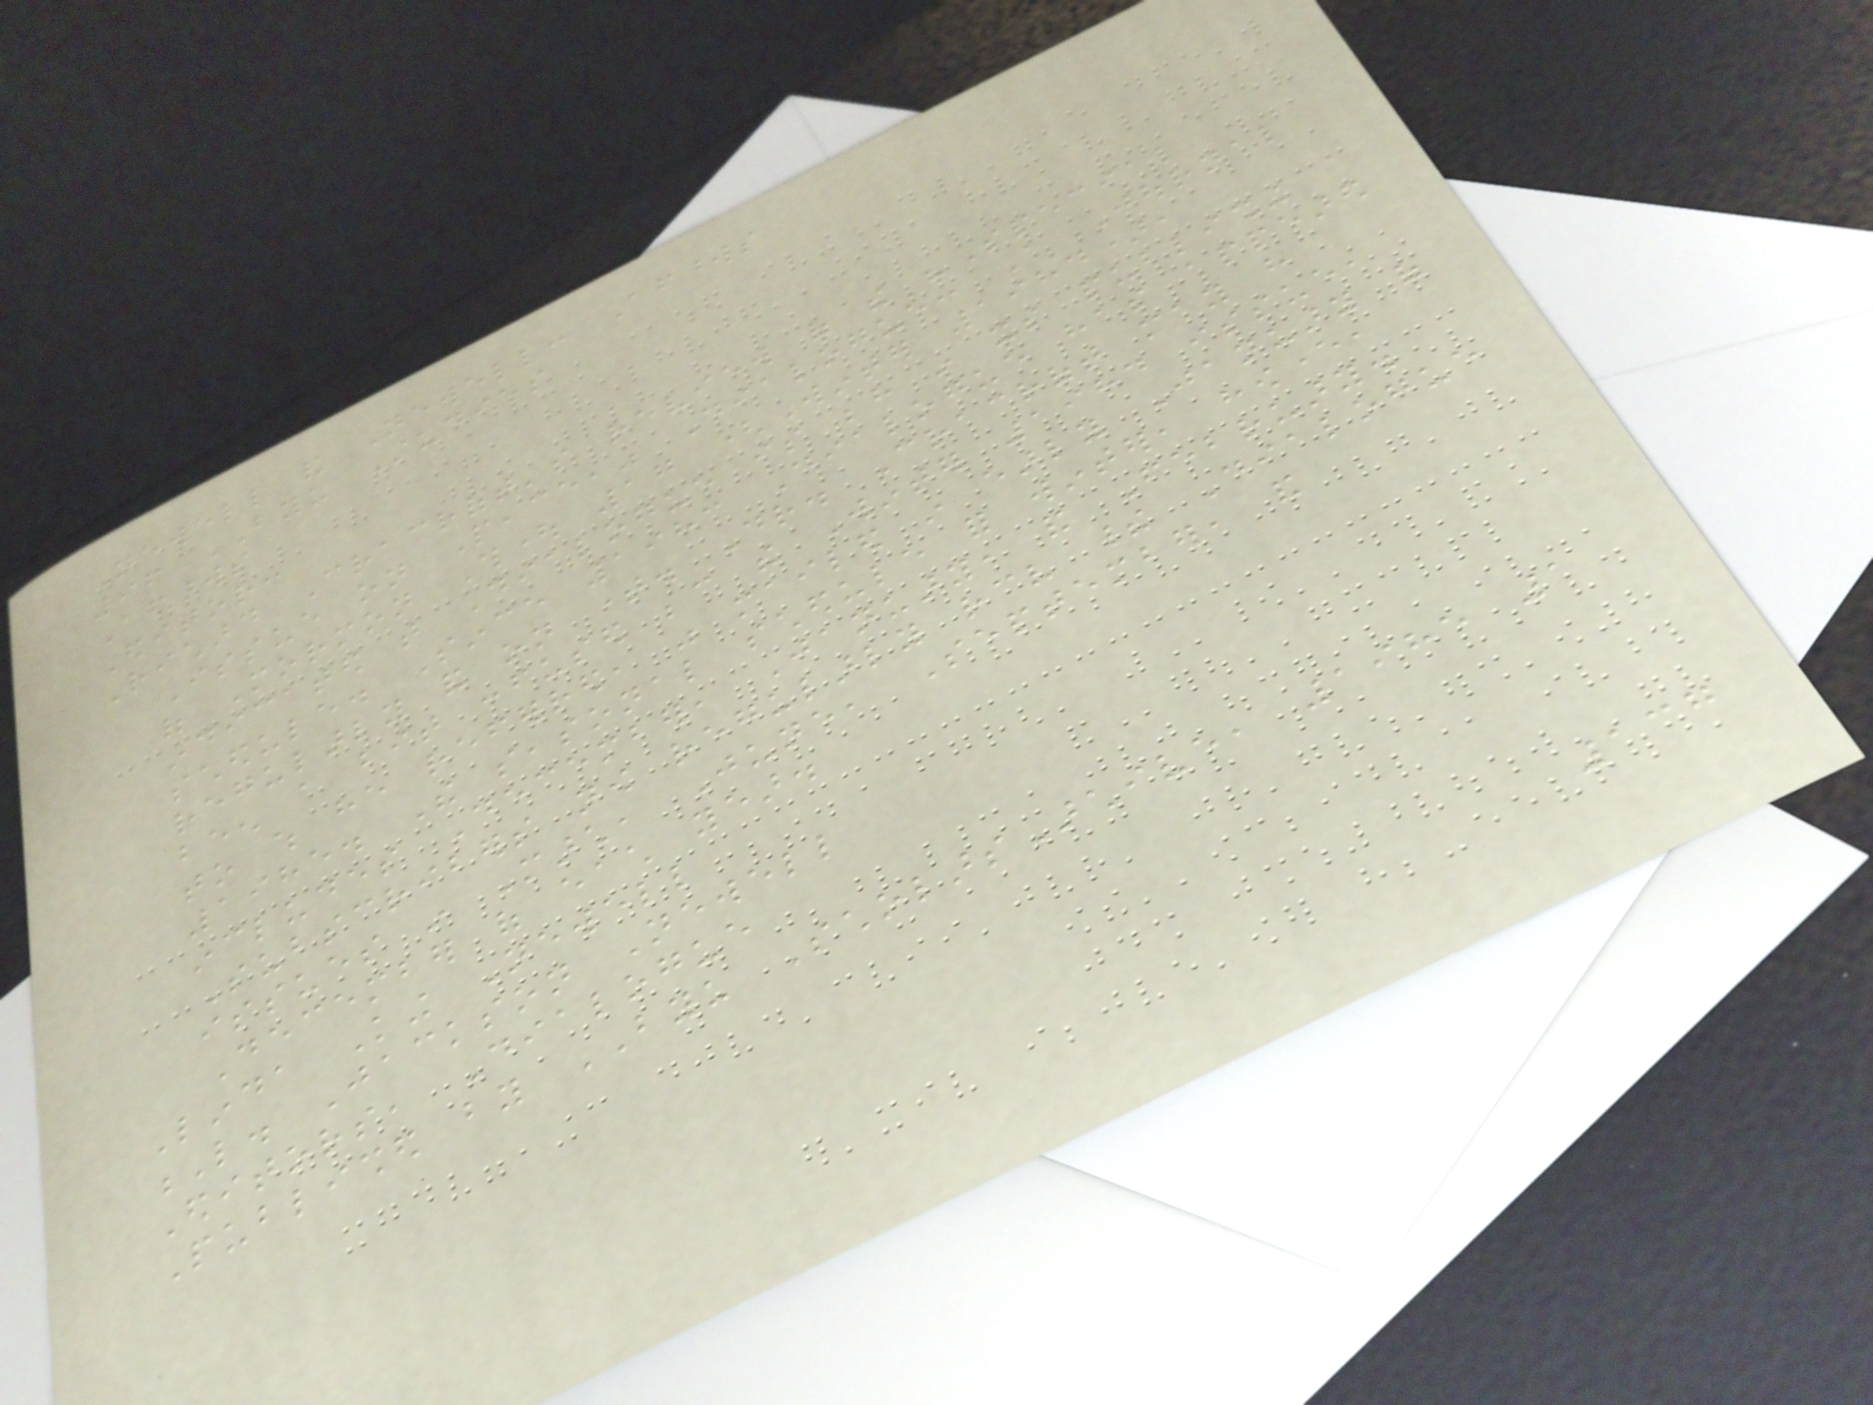Newell and Newell: Afterwords
96 BYU Studies
Afterwords
Editor:
Richard Cracroft's review of the "Special
Issue on Peace," Dialogue: A Journal
of Mormon Thought 17 (Winter 1984),
indicated that Dialogue is behind in its publishing
schedule. Since 1983 Dialogue has appeared
regularly and on time. Dr. Cracroft may have
been a bit confused because the Winter 1984 issue,
to which he referred, was mailed in early January of
1985. The seasonal schedule for winter, however,
includes December, January, and February.
Subscribers now regularly receive their Dialogue
issues in March, June, September, and
December of each year.
Linda King Newell
L. Jackson Newell
Editors, Dialogue
Published by BYU ScholarsArchive, 1985 1
137
